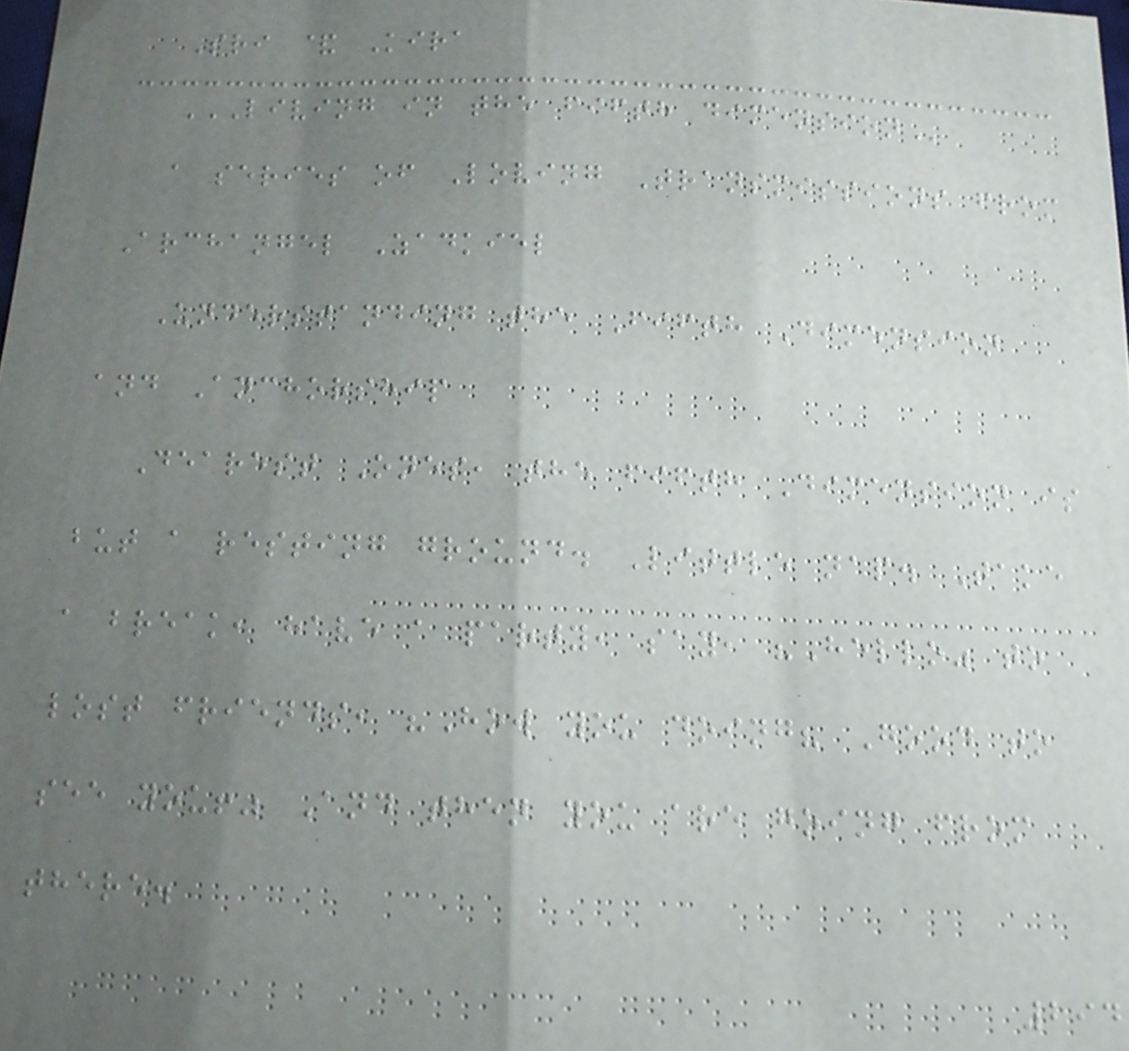Sri & Kira
LIVING IN THE FIFTH DIMENSION
a series of Loving Transmissions from
Archangel Zadkiel
Understanding the Fifth Dimension
and Anchorship
Dearest Ones, the fifth Dimension is
but a resting ground. Little nap. Take
a break, have a party, say, "Hello" to
lost friends, "How you doing? Good to
see you!" And then you are going from
there.
294
